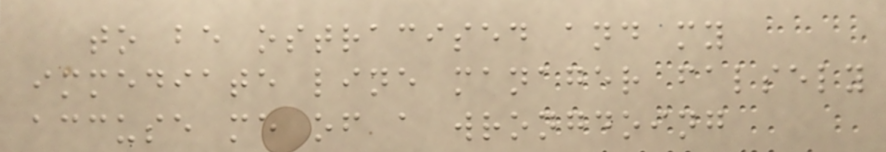to be ostracised and my
immediate line manager falsely
accuse me of a wrongdoing
